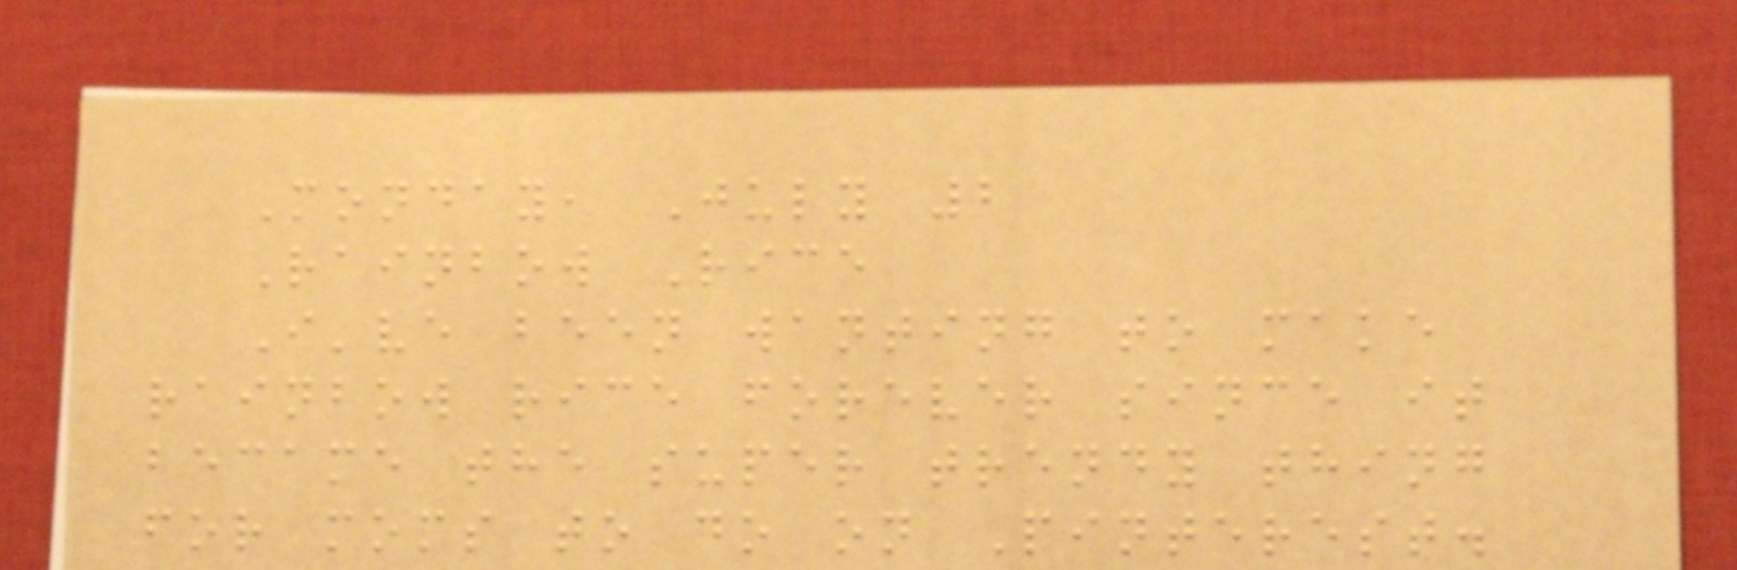Monday, July 2
Rainbow Rice
I've been wanting to make
rainbow rice forever since it
became the super trendy thing
for moms to do on Pinterest.
